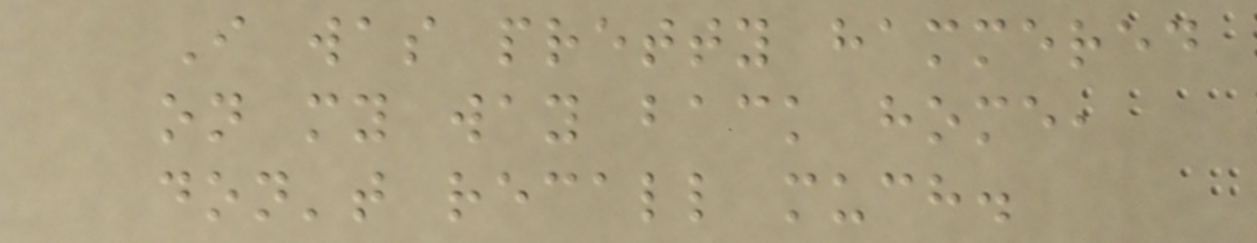I was pretty hammered
on my way back home,
don't recall much.
